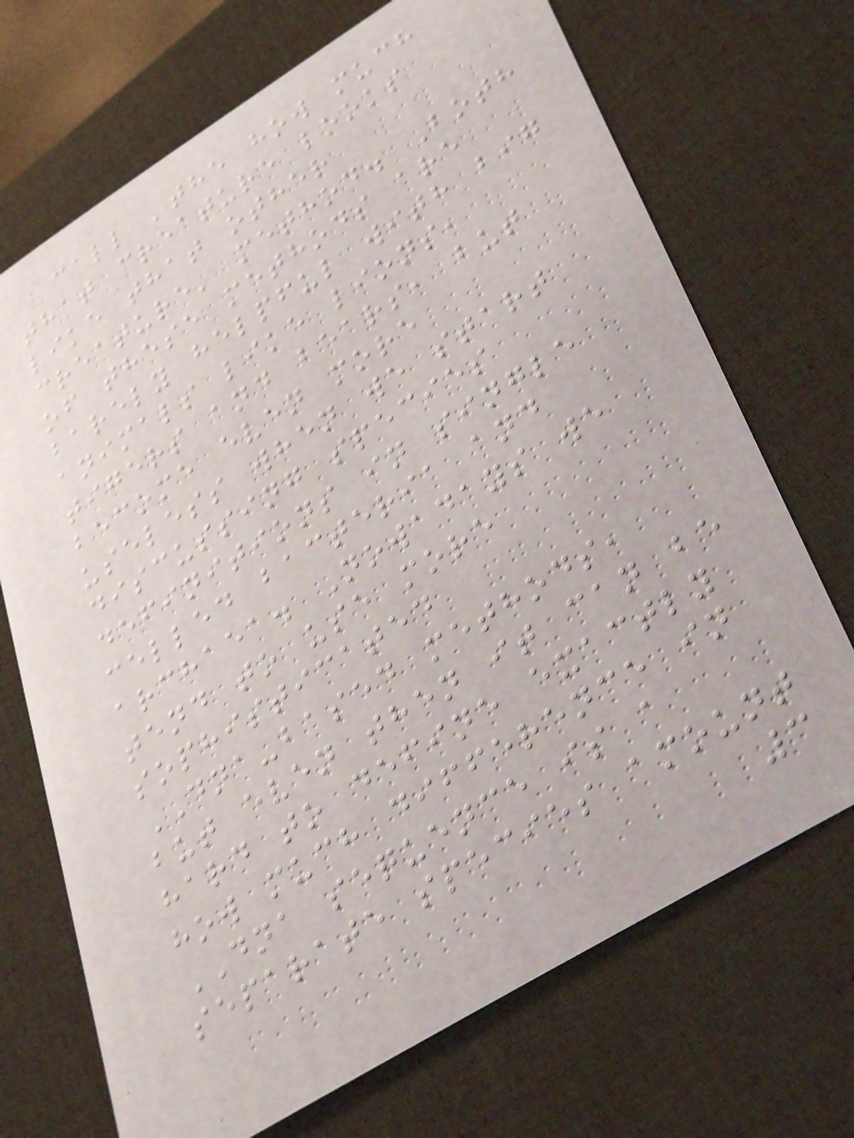call 'the how much
that creature looks
like that other
creature' method. Both
of these methods are
barely helpful with big
animals like lions,
tigers and bears, but
become even more
useless when we start
discussing species
definitions in single
celled bacteria and
archaea. Nowadays we
tend to use more
sophisticated
DNA-based methods,
but even then it can be
hard to define exactly
how much difference in
DNA sequence is a
separate species amount
3
